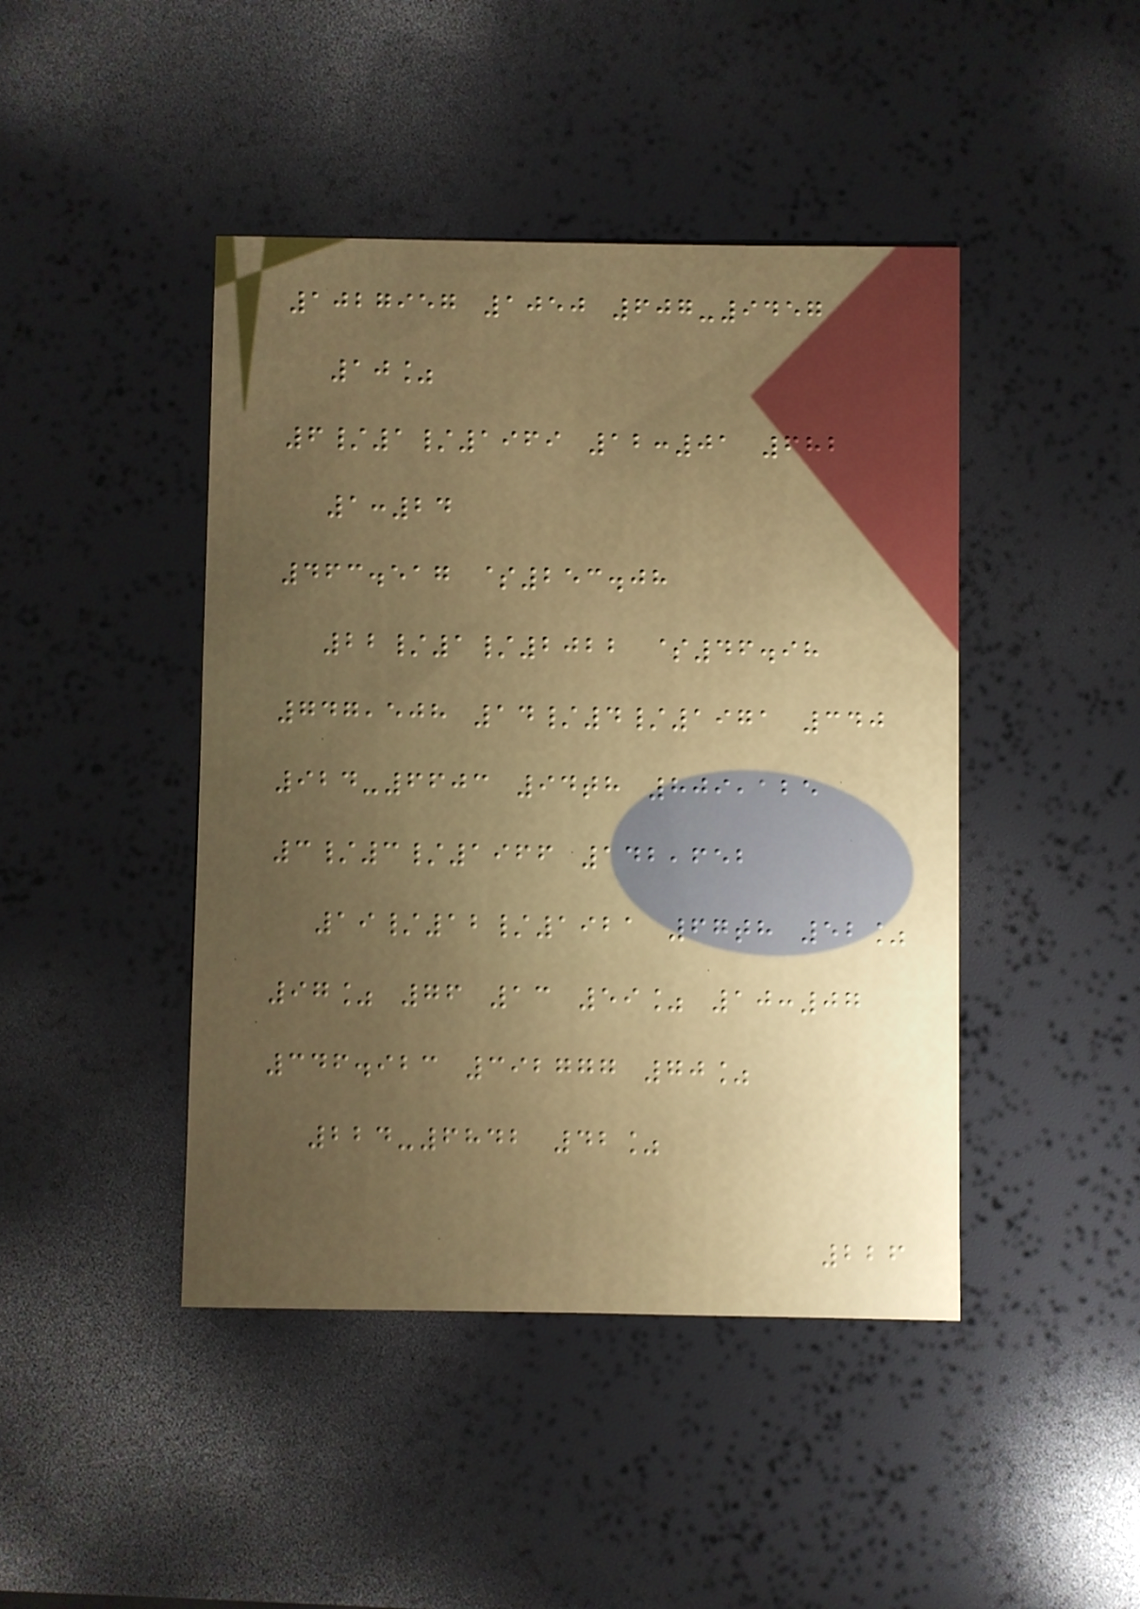1027957 1050 607-9457
10%
6/1/1969 12:01 682
1:24
463.517 $253.08
22/1/2022 $46.98
747,508 14/4/1971 340
924-6603 94th 809,125
3/3/1966 142,652
19/12/1921 67th 52%
97% 76 13 59% 10:07
346.923 392777 70%
224-6842 42%
226
